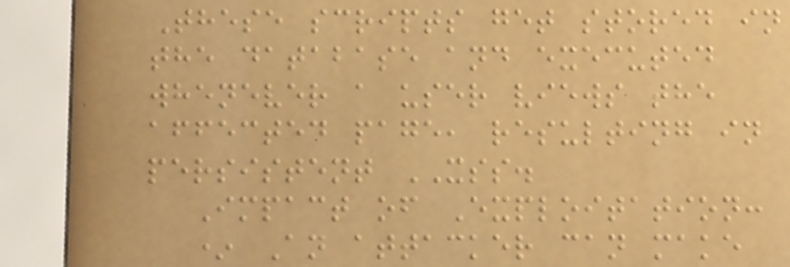These scripts get stored in
the database and executed
whenever a user views the
affected page, resulting in
persistent XSS.
Impact of Exploitation:
* An attacker can make
